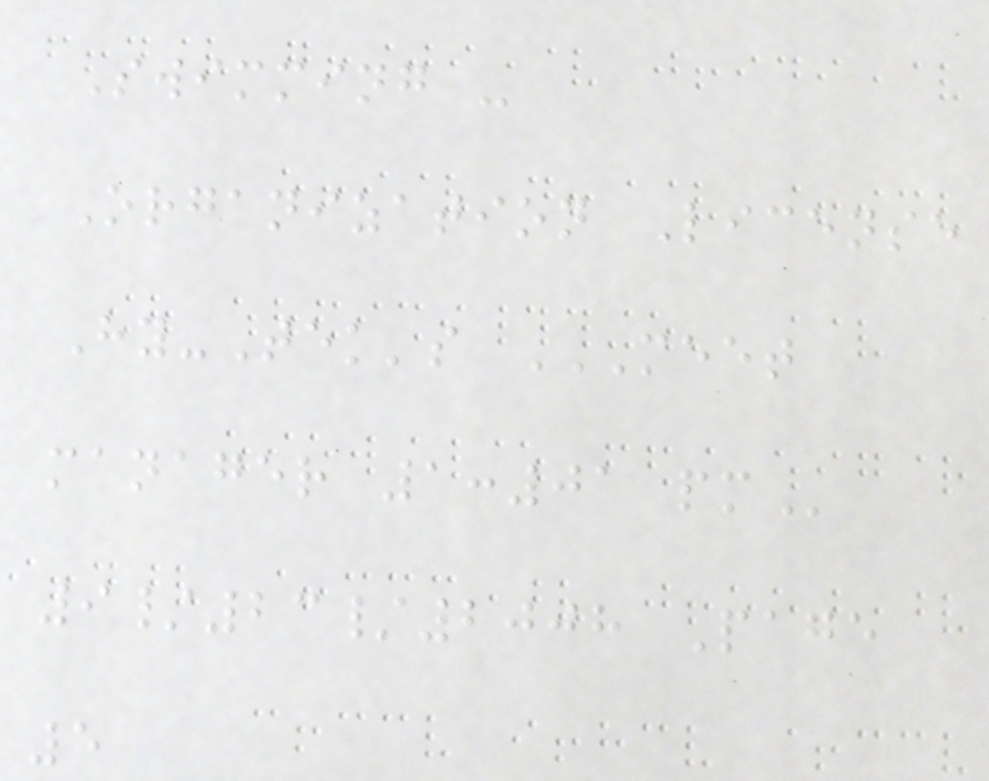Swimming -
Organization License
Hy-Tek's MEET
MANAGER 1:01 PM
9/23/2008 Page
5
